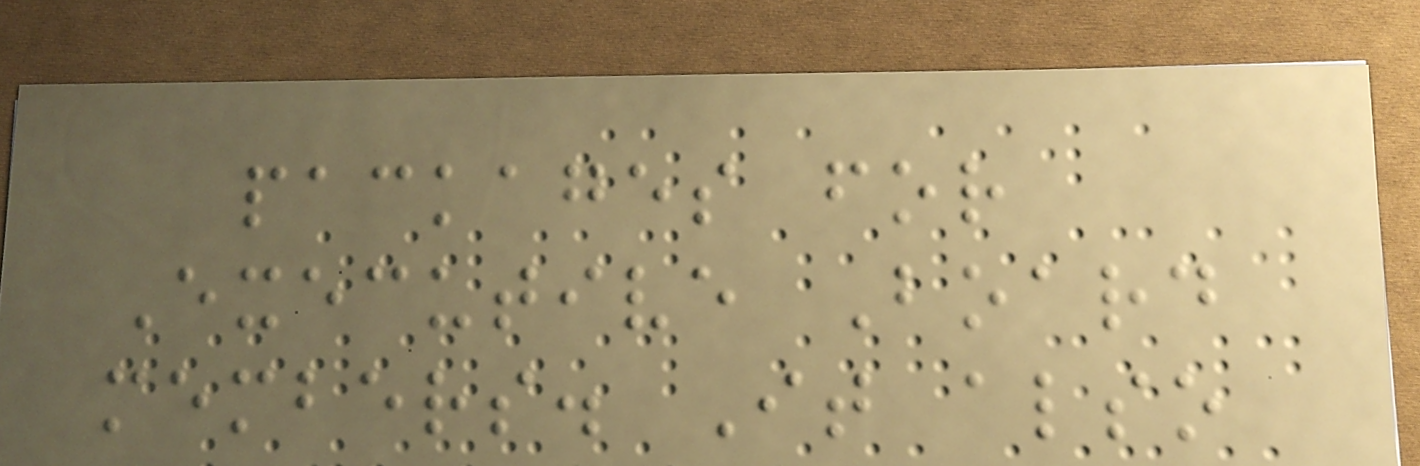packages for
Executive Board
members. It also
